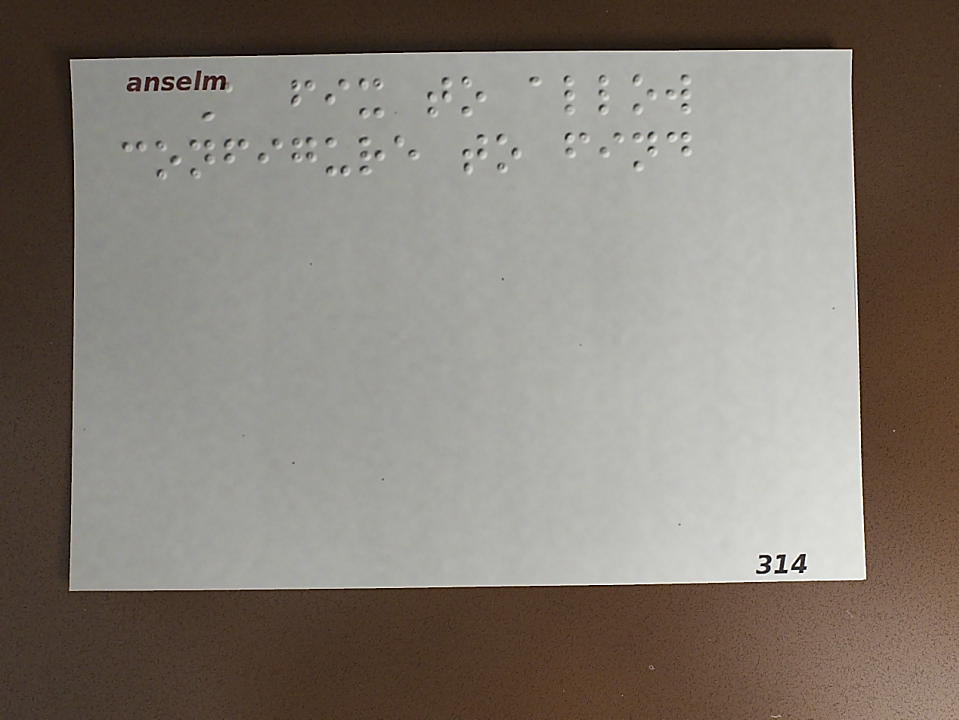A fix to allow
configure to find
